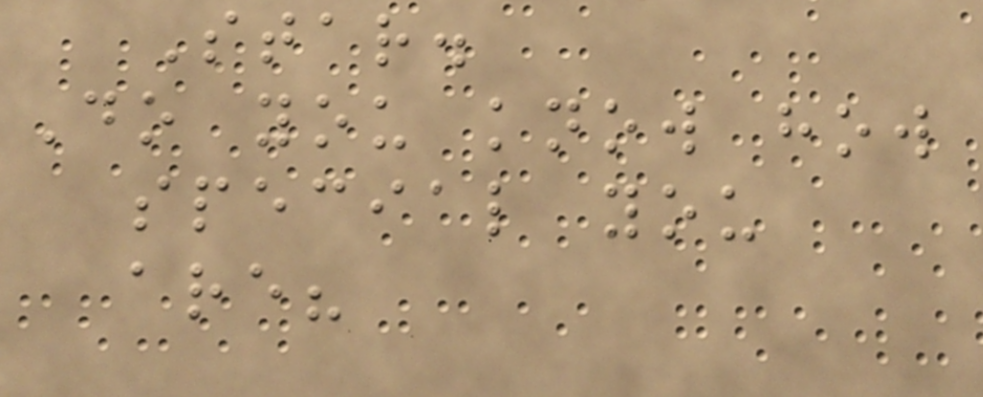Star.
Do you know how
special you
are?
